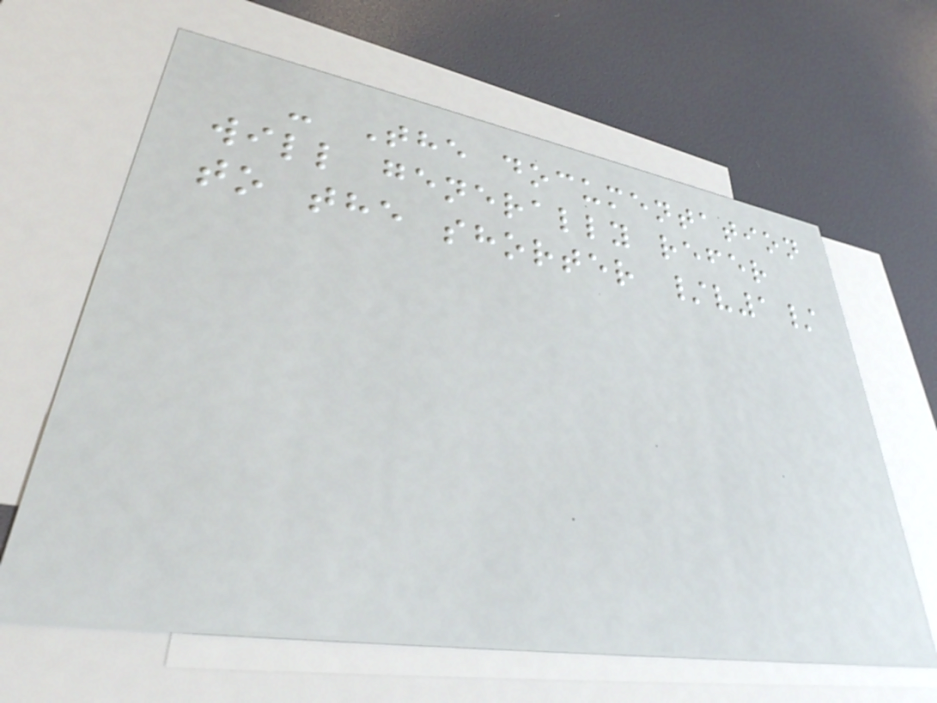- The documentation
will generally refer
to the shorter /v1/
